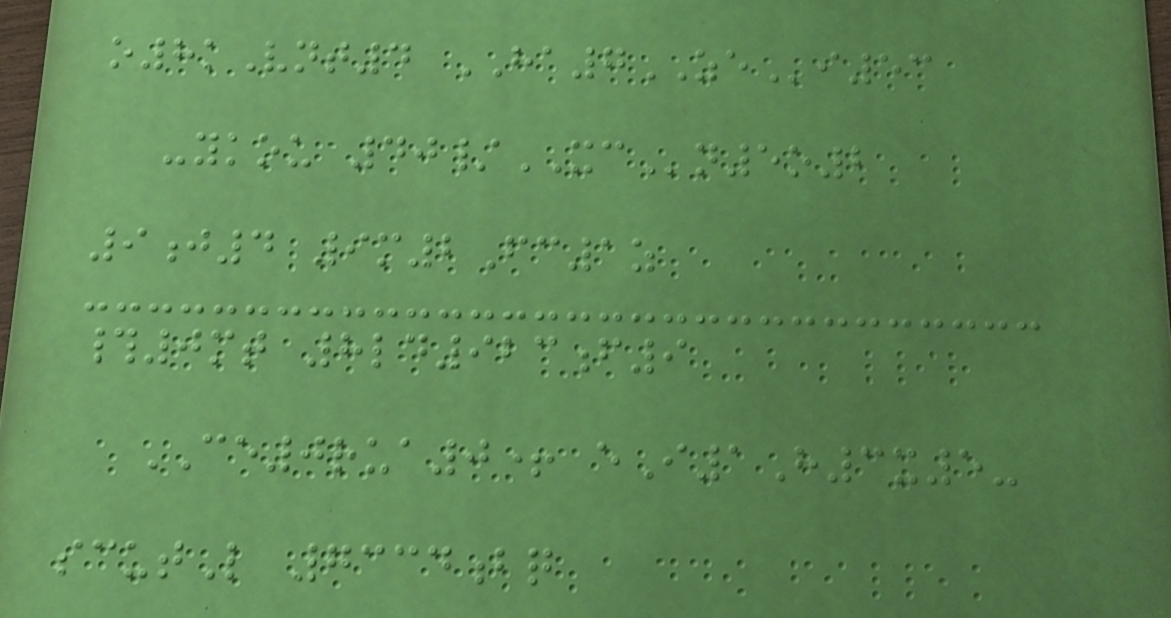o8kVnt4 HA7ZEi53
-ykou 40/XCn5o2
9j4 9m2Fc1z
#0mt 8ld923f9
CE0rua0+ eI1H3x5-
scutL 7334bq
